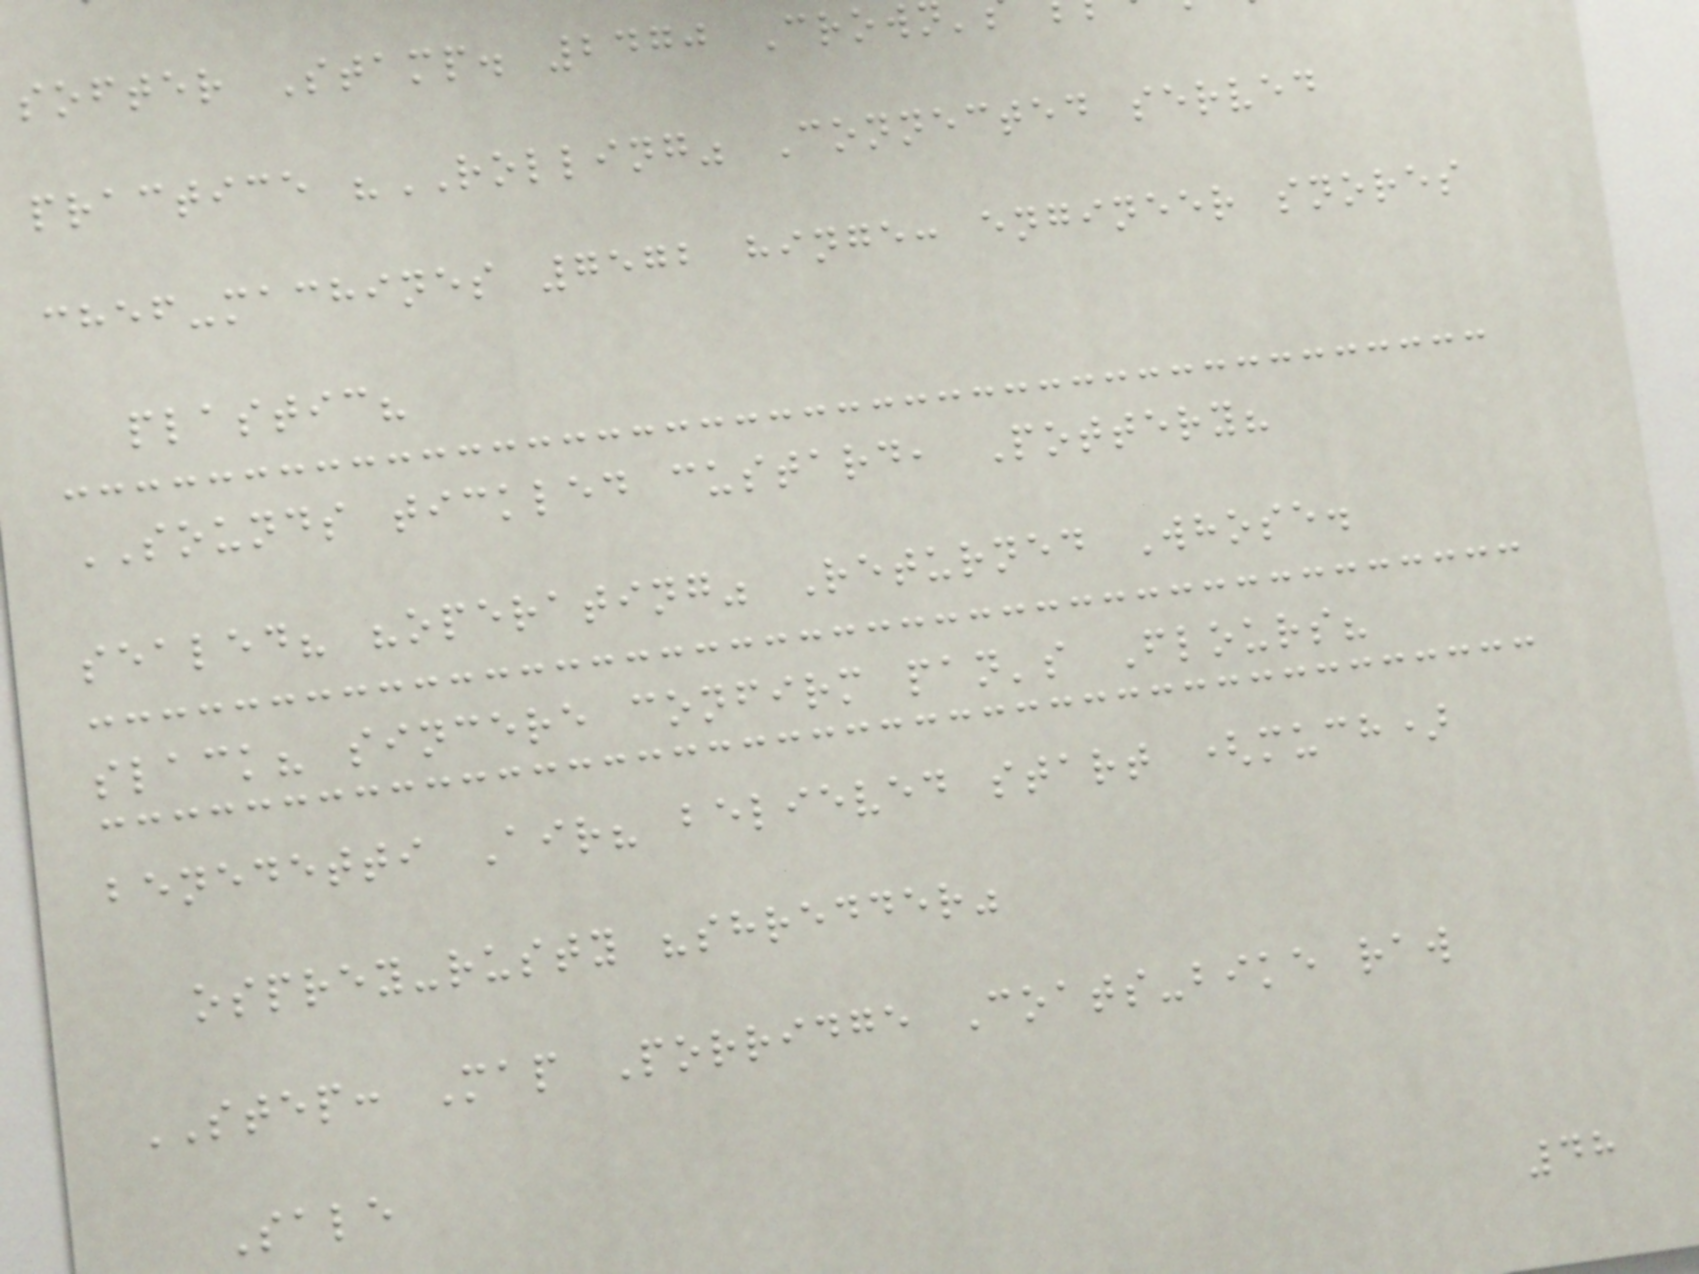softer Stamp. 2470 Crow
practice "ROLLING" Connected served
chef-machines 7572 hinge: engineer snores
plastic?
SOUNDS tickled custard, Pottery?
sealed? "operating" Returned Whose.
slack? sincere confirm pan's Flours?
benedetti Air? believed start (much)
osprey-rusty "shredder"
STEP: Map Porridge Coats-bike raw
Sale
48
